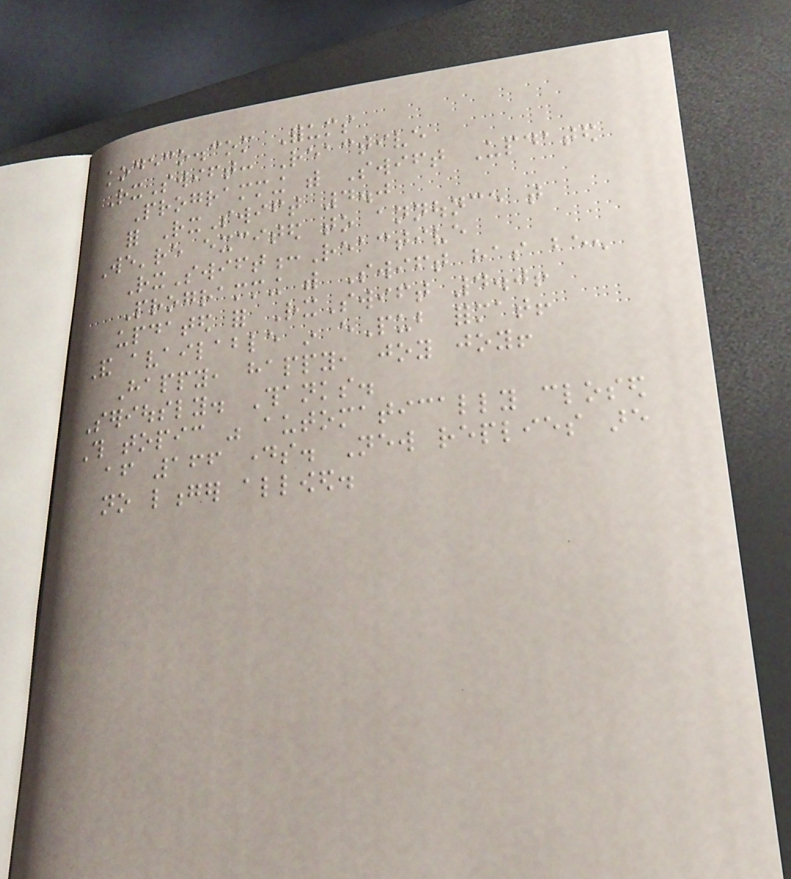kodeco.com Forums
RxSwift: Reactive
Programming with Swift Updated
for RxSwift 4.0
We're excited to announce that
RxSwift:Reactive
Programming with Swift has been
updated for RxSwift 4.0!
And available in ePub format!
Happy, happy, joy joy!
Seriously. Thanks.
This topic was automatically closed
after 166 days. New replies are
no longer allowed.
